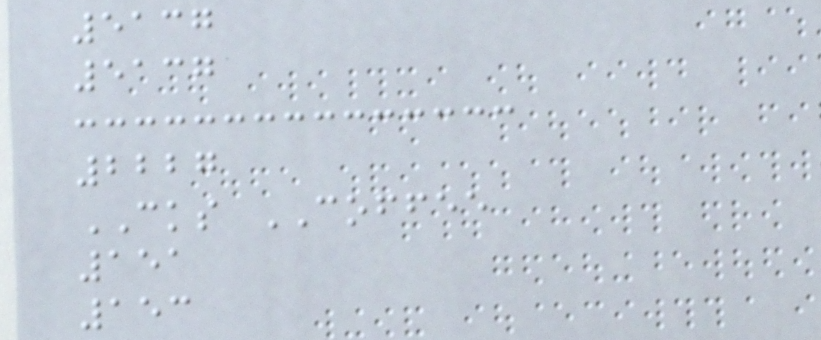5137
5137
2227
CKS COFFEE
151
153
